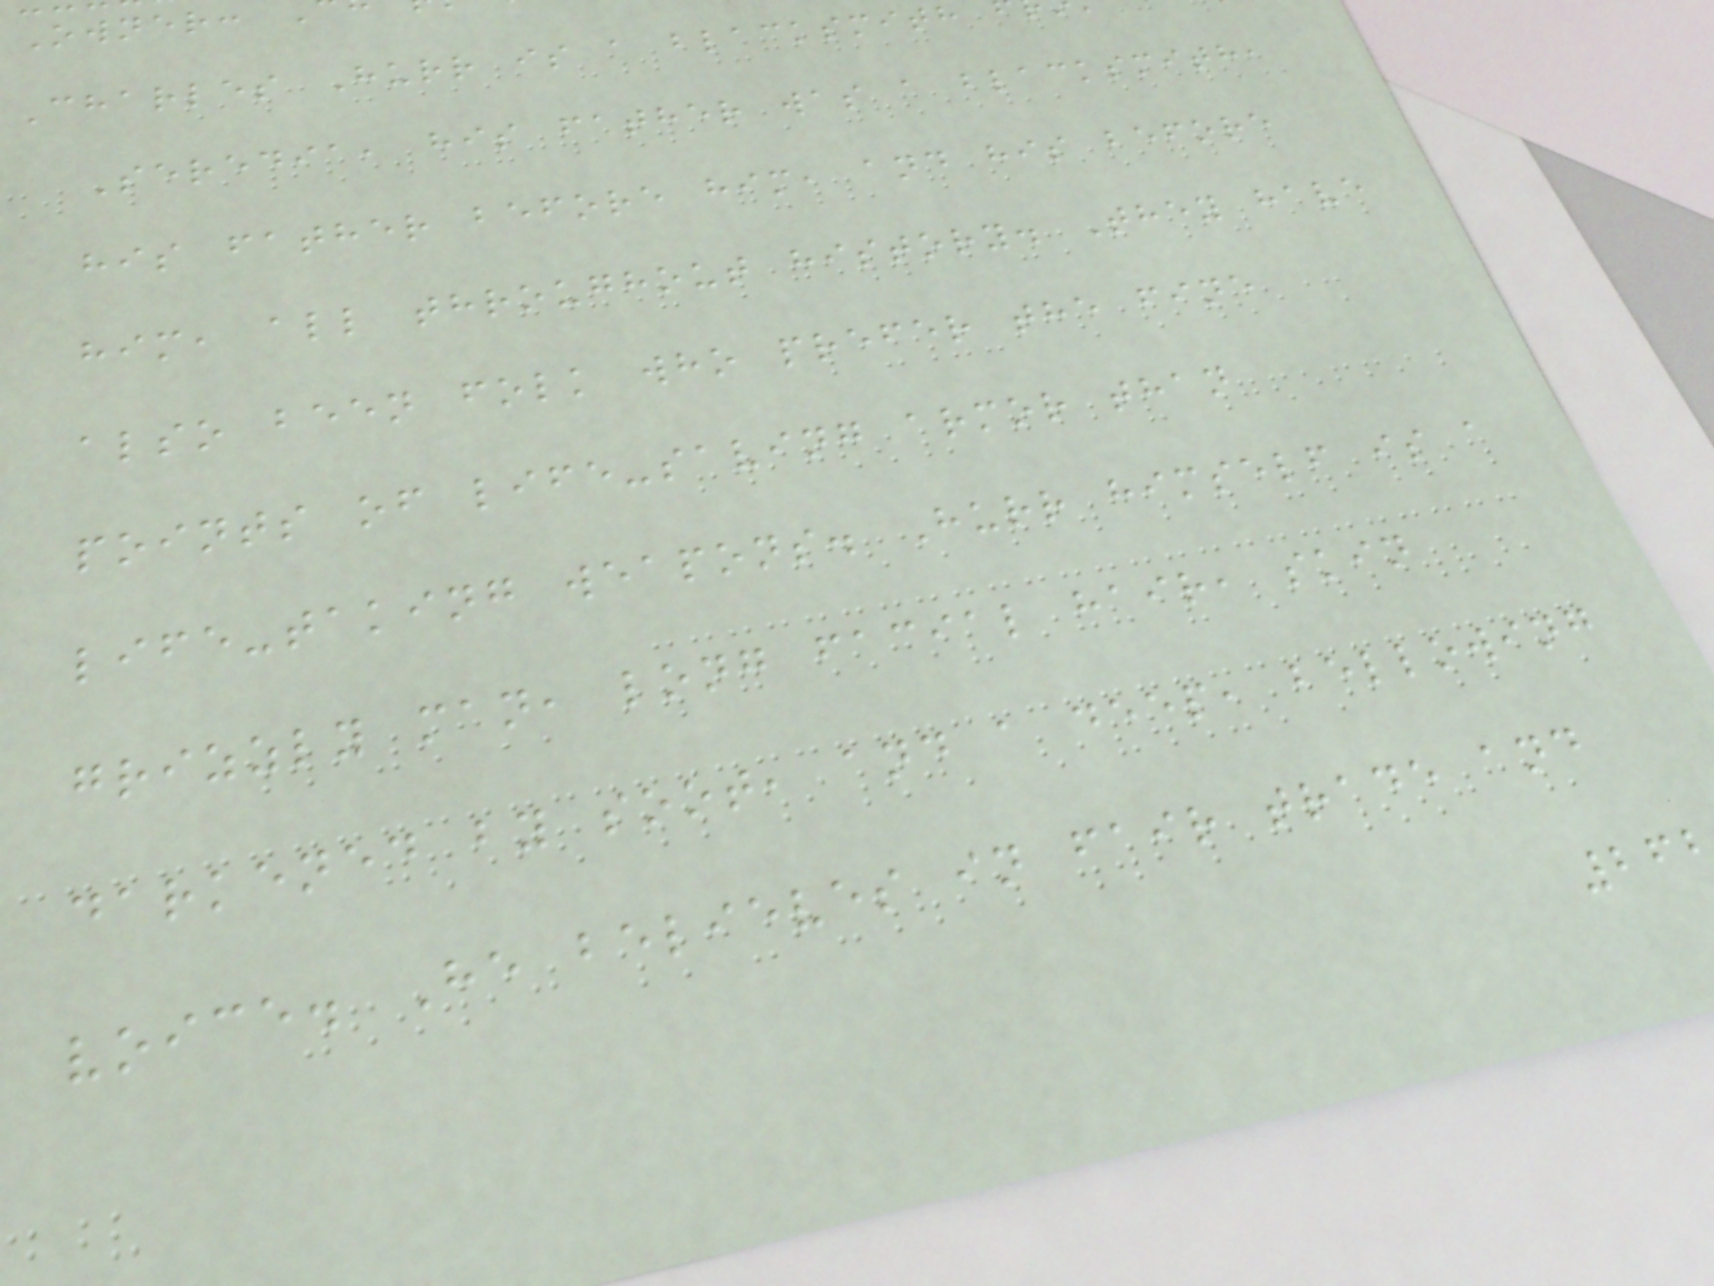Owner:
Charles Hurr is a blacksmith
Seredia, his father was a blacksmith,
his father before him, and his before
him, all throughout history. They have
also been folk who prefer the fine
points of life-saving armor than
life-taking weapons. Hurr himself is a
grizzly man, long facial hair, skin
darkened by soot, and a deep, bellowing
voice. He believes in fair trade and
